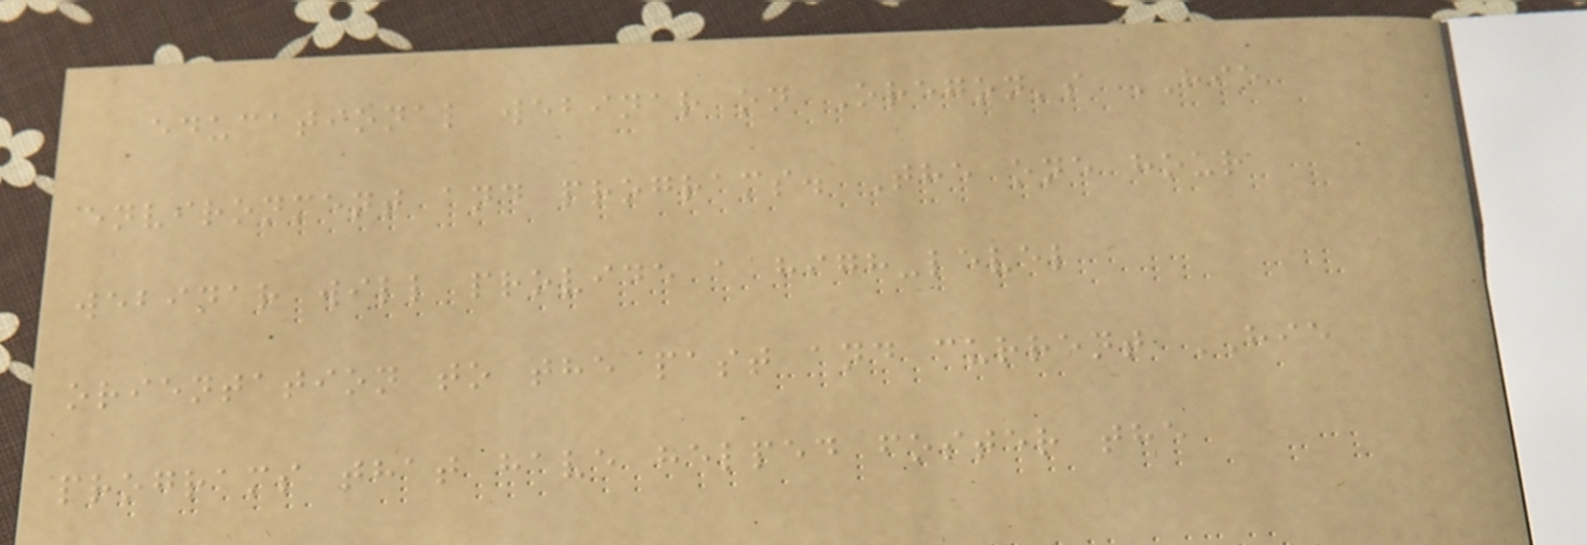educational webinar on Oregon's HIE
environment and programs. The one hour
webinar will provide a high-level
orientation to the past and current HIE
programs that have helped foster the
